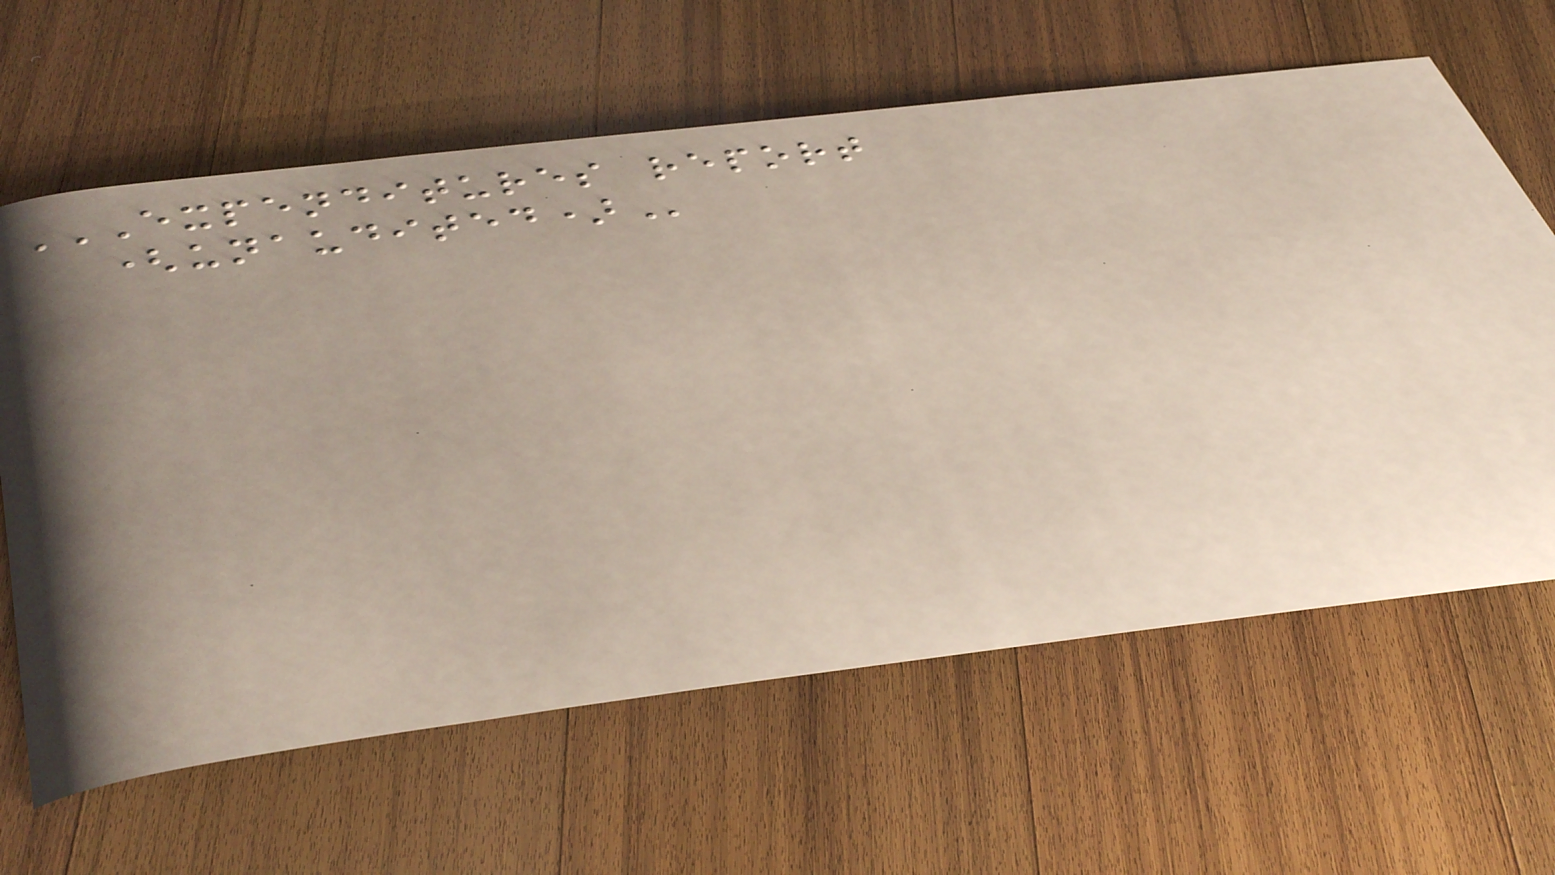EXPENDITURES REPORT
(UNAUDITED)
